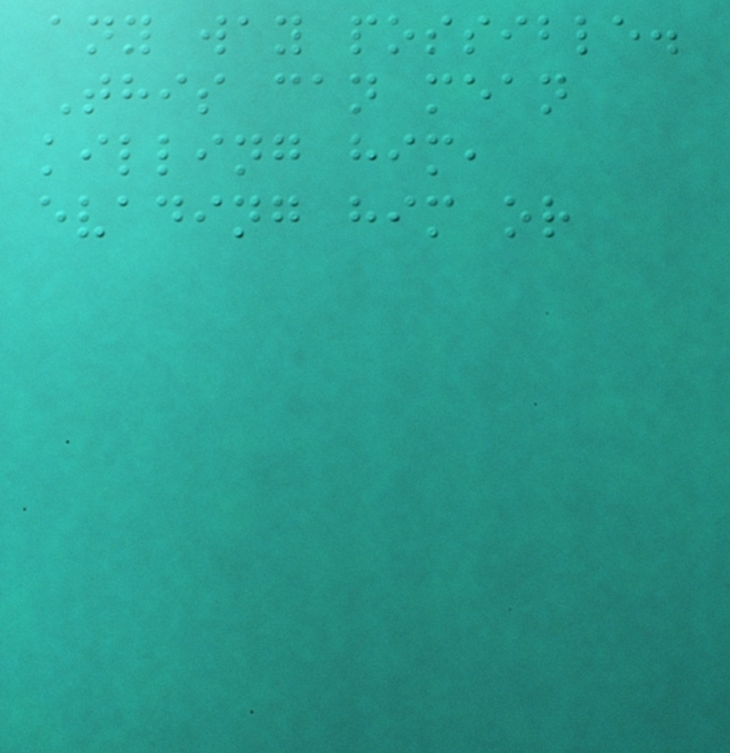any way possible.
This can mean
killing him,
evading him or
